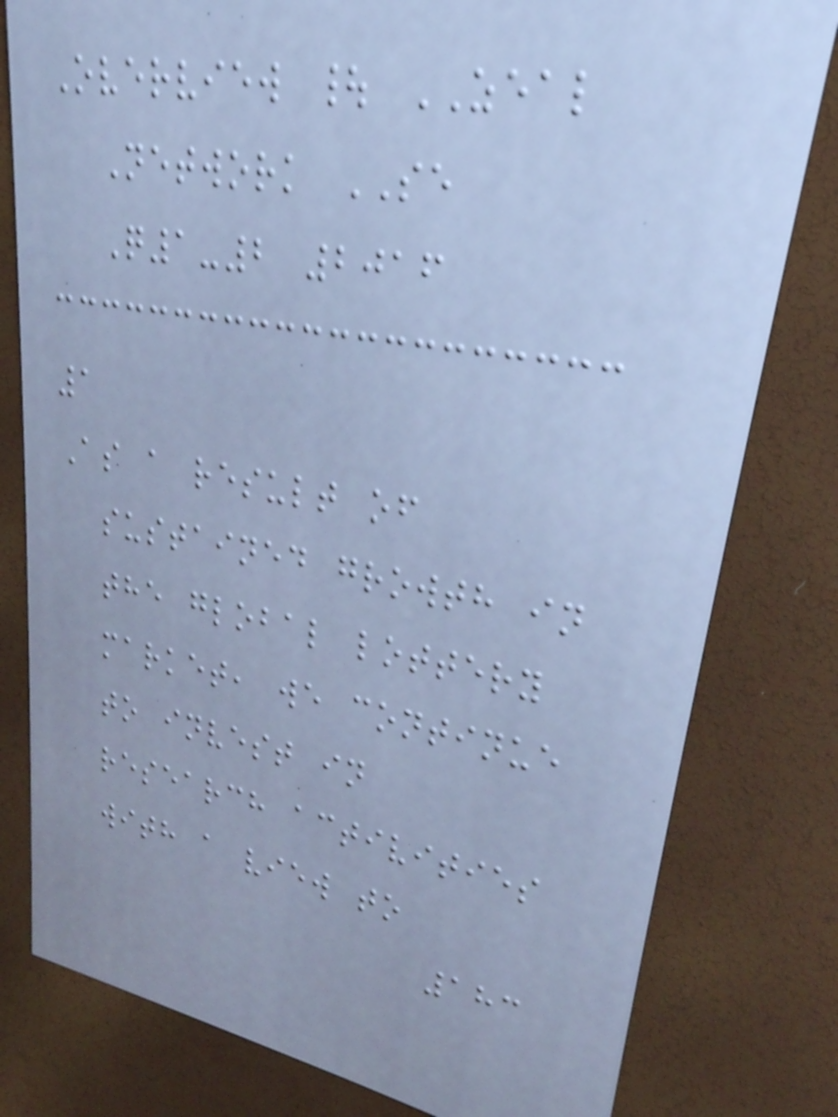Overview | ZEAL
Network SE
Q1-2 2016
1
As a result of
sustained growth in
the global lottery
market, we continue
to invest in
research activities
with a view to
183
